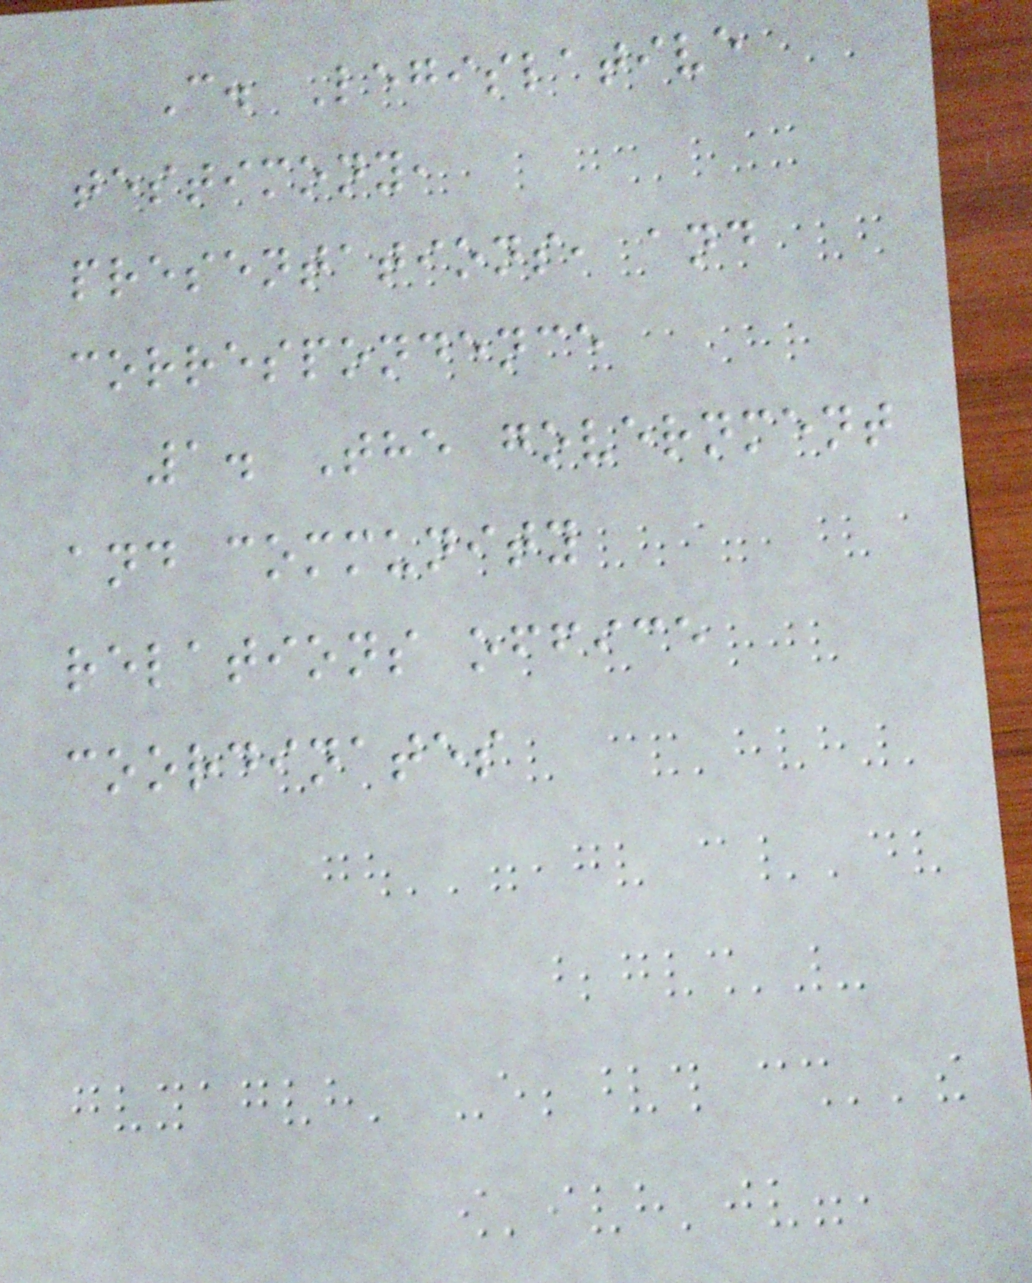C. Legislative
testimony,
presentations, and
correspondence
1. The government
and community
relations office
coordinates
